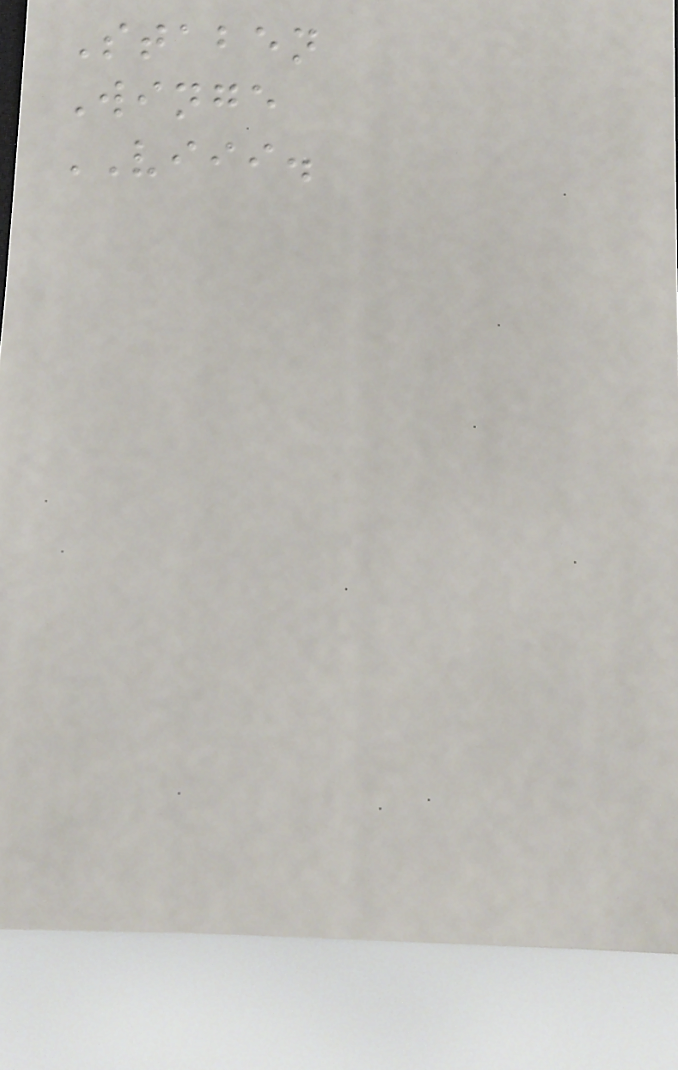Staben
Winge
VIII.
